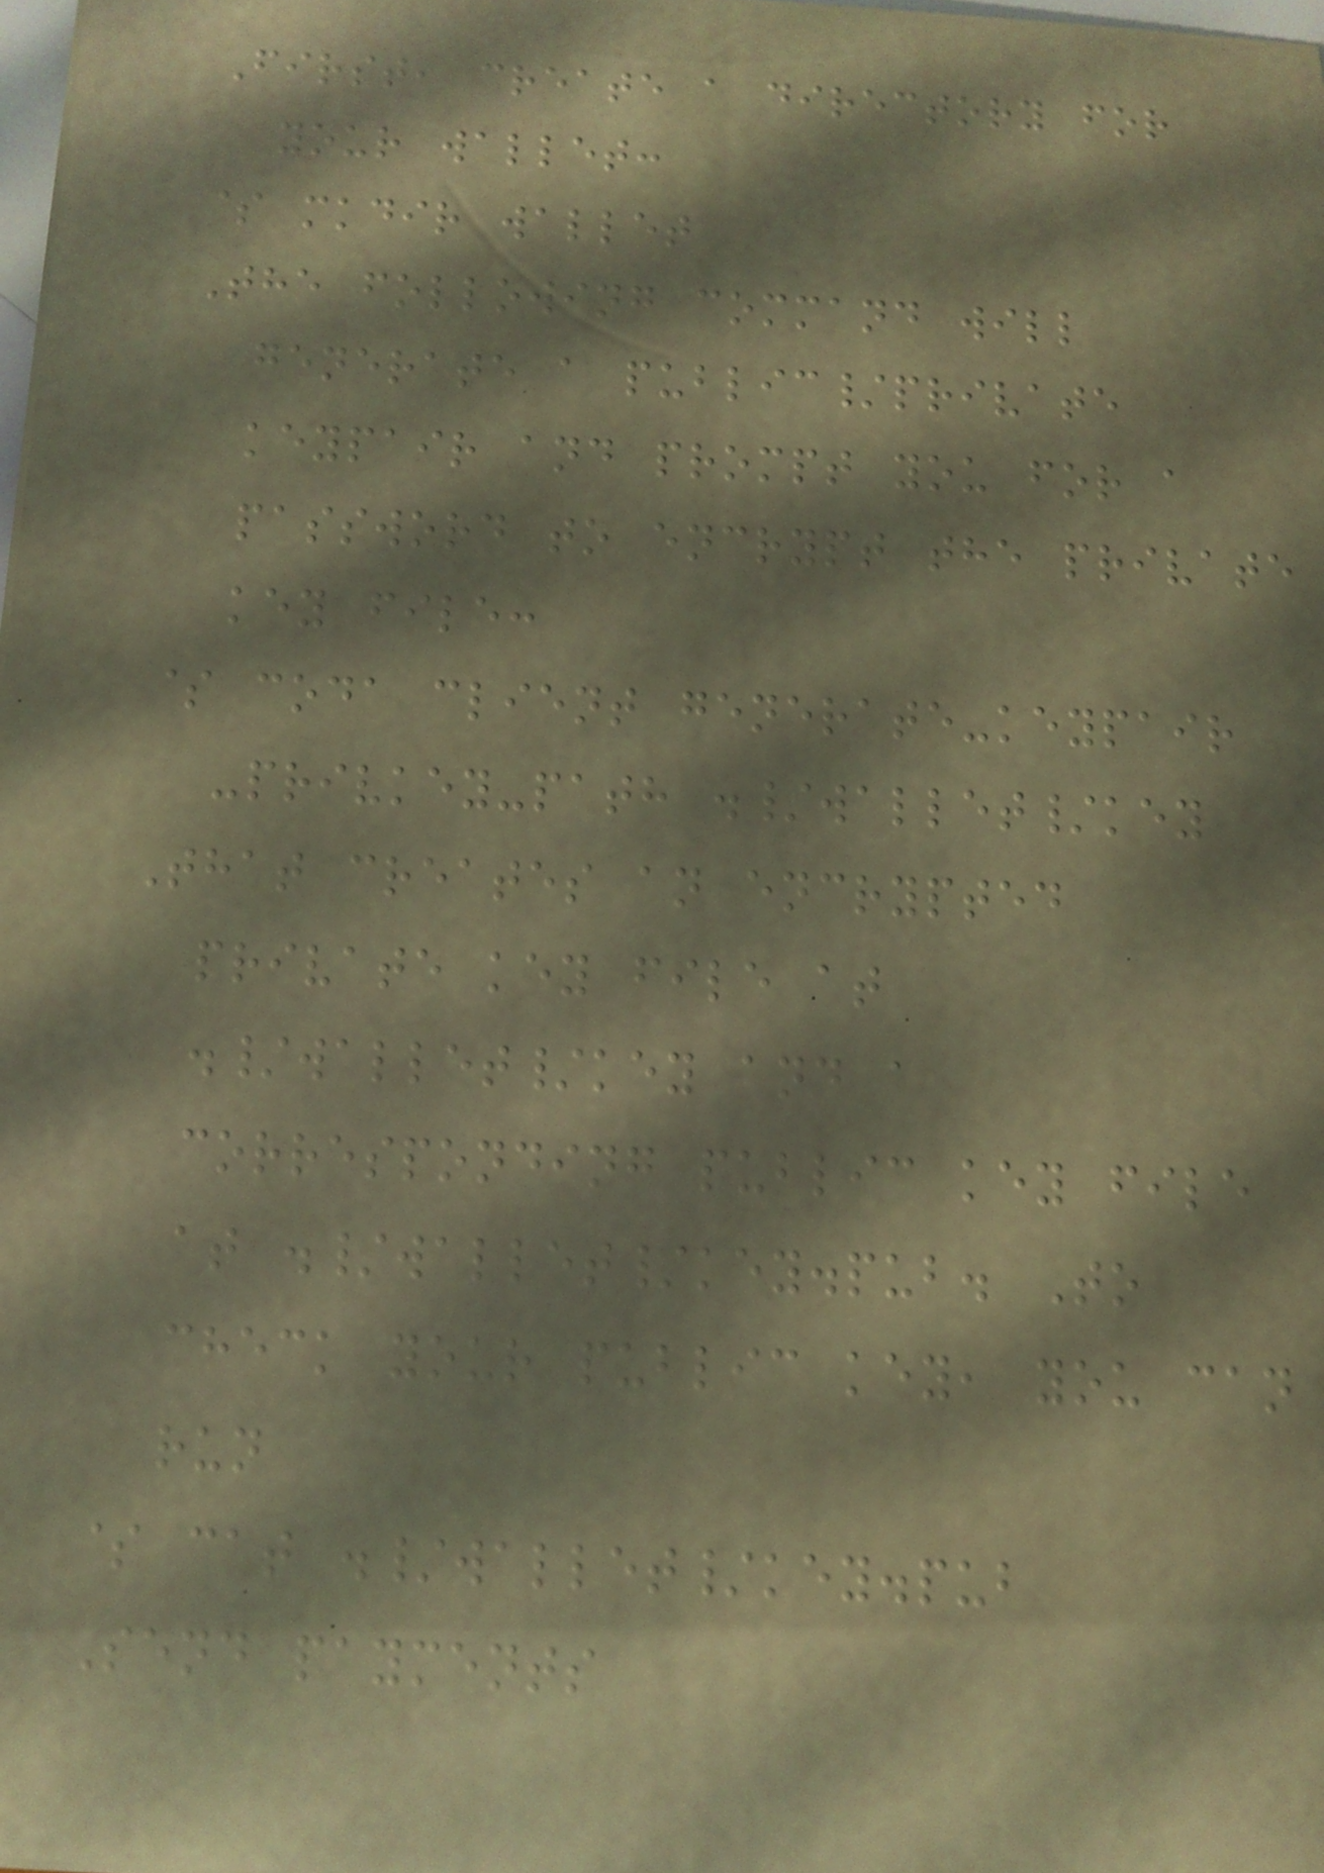First, create a directory for
your wallet:
$ mkdir wallet
The following command will
generate a public/private
keypair and prompt you for a
password to encrypt the private
key file:
$ coda client generate-keypair
-privkey-path ./wallet/key
That creates an encrypted
private key file at
./wallet/key and a
corresponding public key file
at ./wallet/key.pub. To
check your public key, you can
run
$ cat ./wallet/key.pub
Send payments
